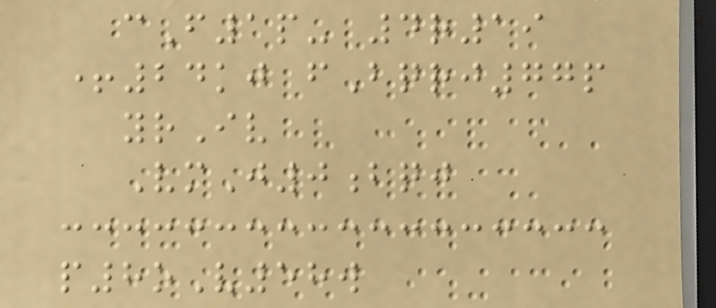cF1p- 4r19
+24kj fBqrj77p
yrIv
VmJ0bqj
p8oV58w
